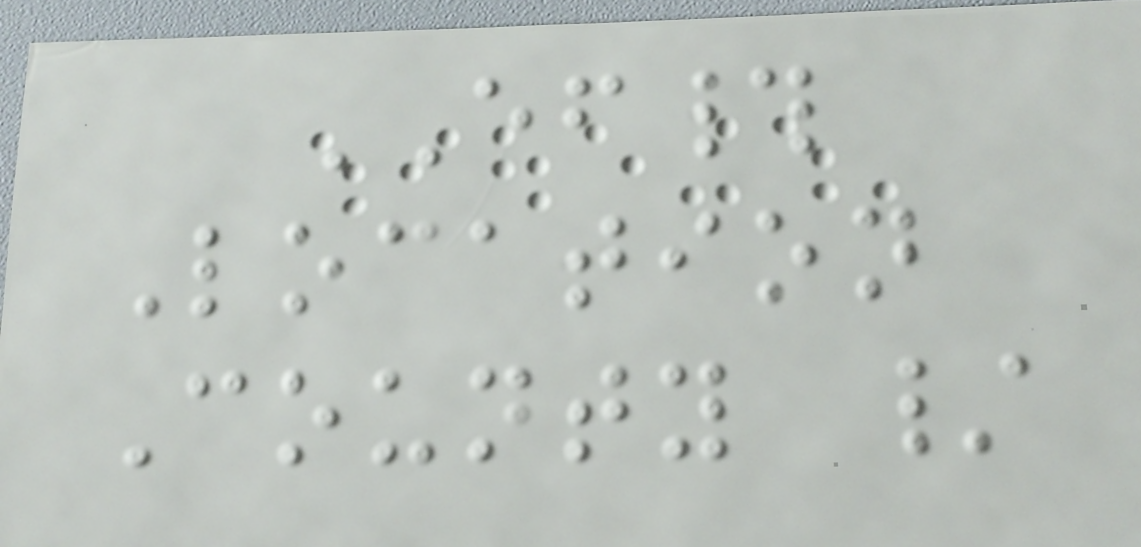EF#
Location
County /
